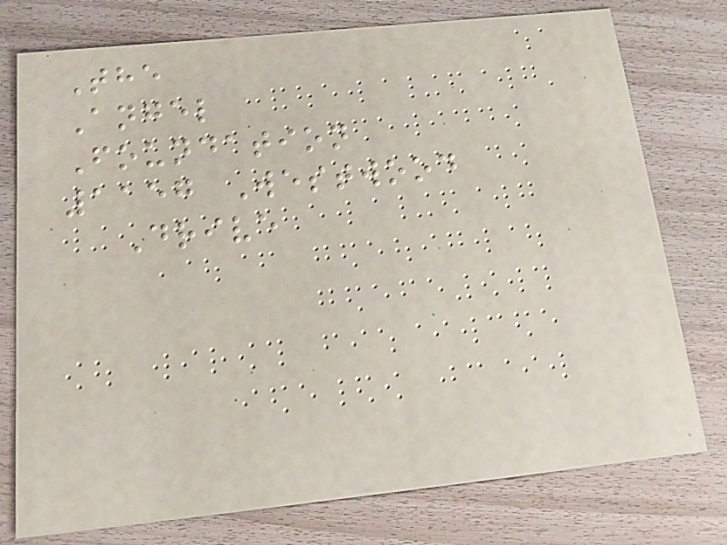The
Angel
Foundation
1157 Westwood
Drive
